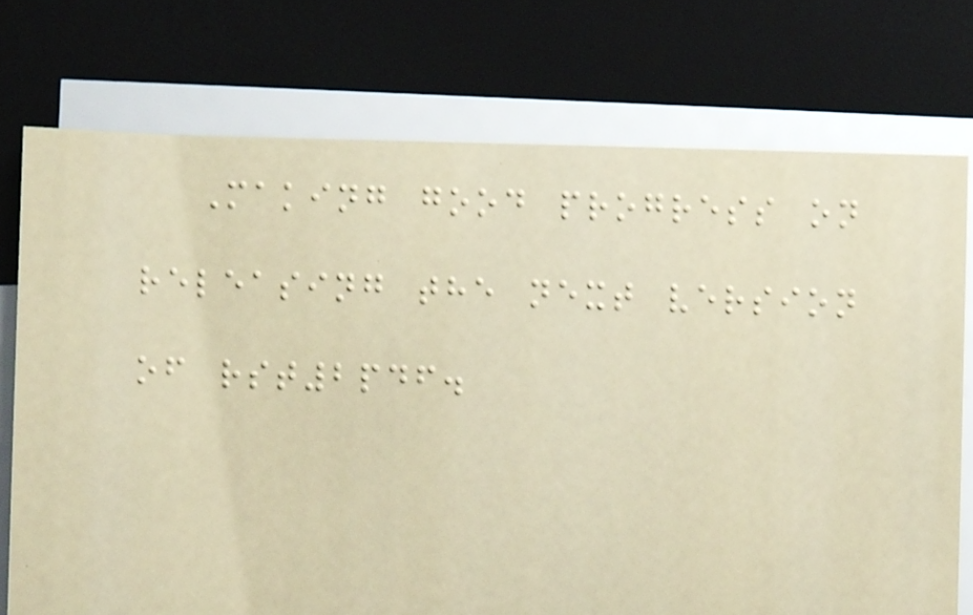Making good progress on
releasing the next version
of rst2pdf.
